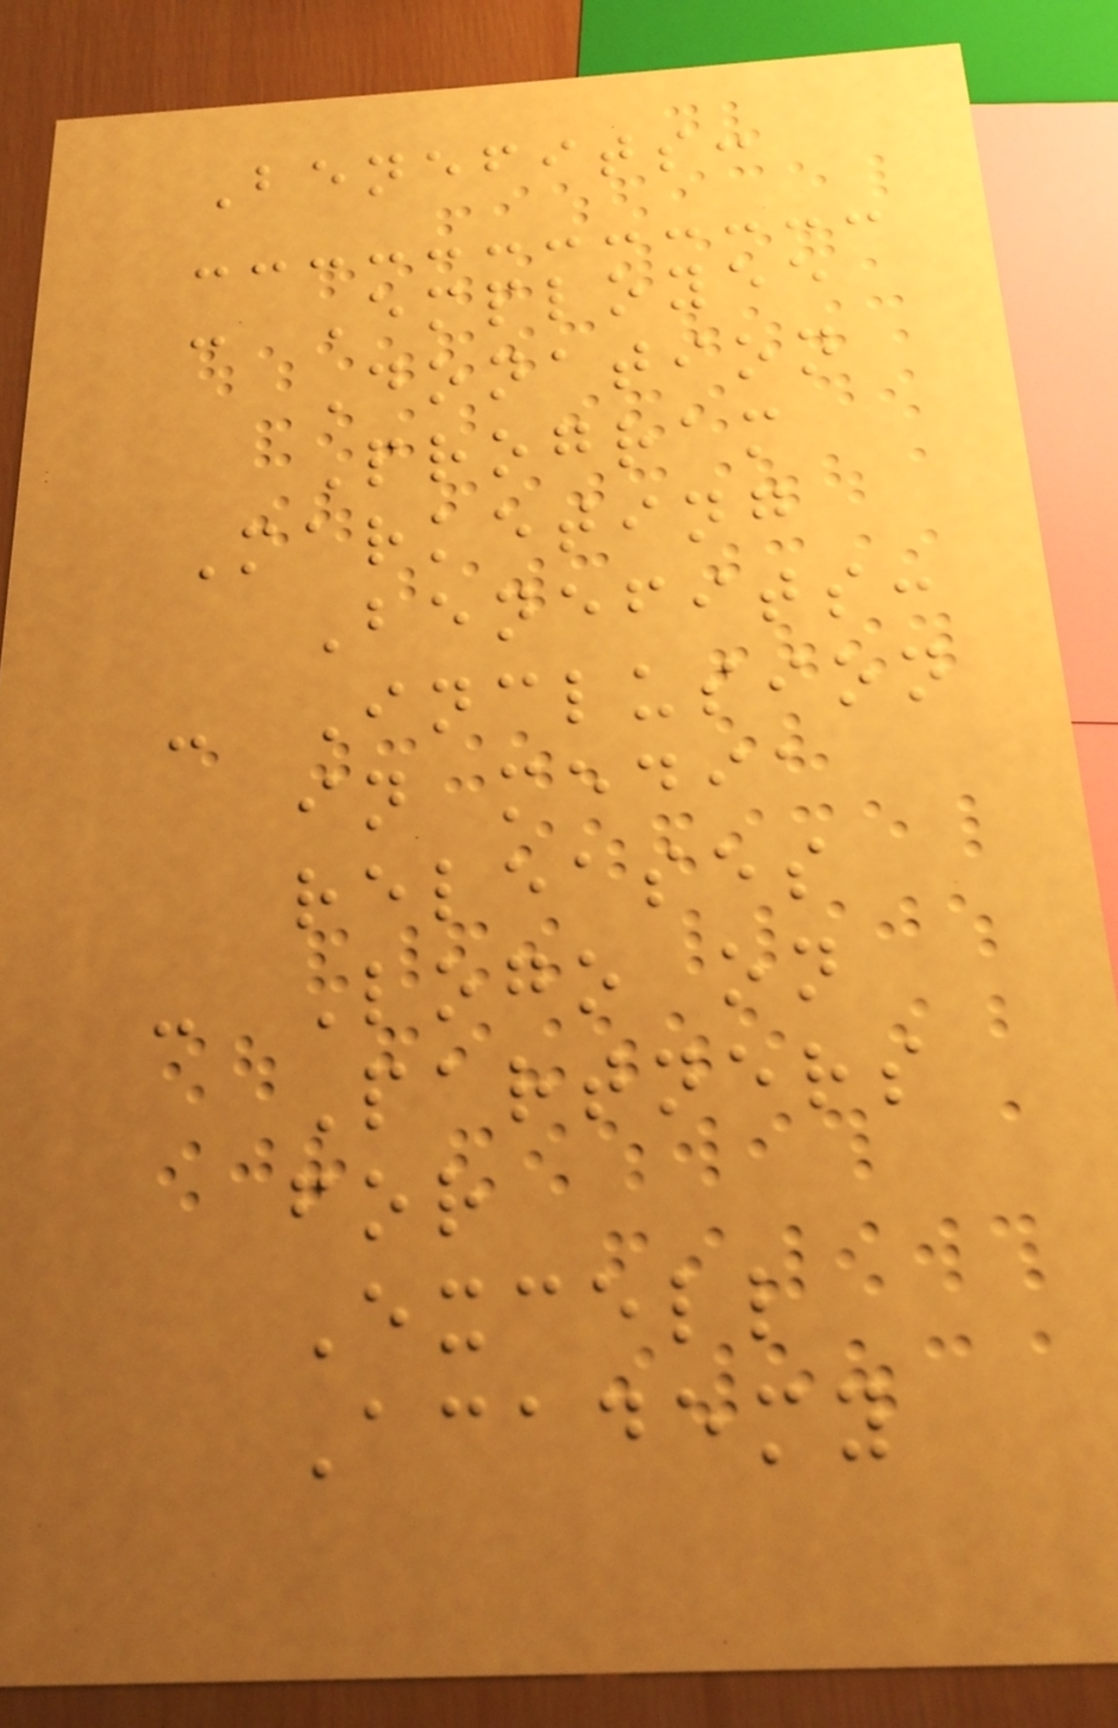Benefits:
- Employee
Donation
Program
Marketing
Benefits:
- Inclusion
in media
releases
- Logo on
Partners
for
Excell
Academy
